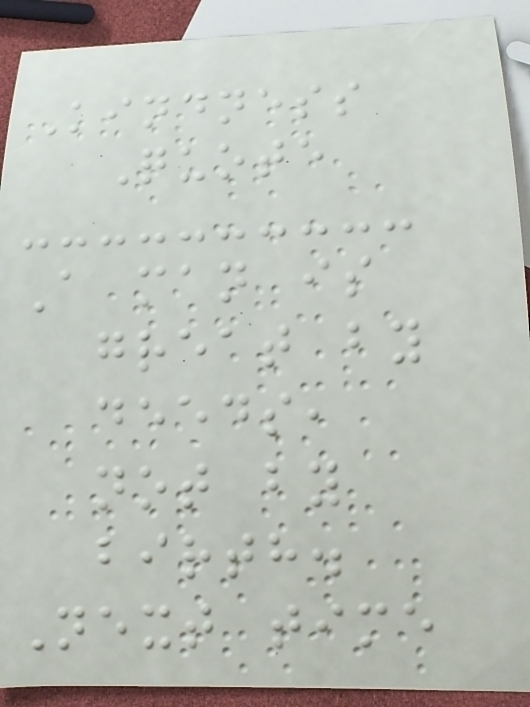Kindness
Quote
A man is
great by
deeds,
not by
birth.
Next time
